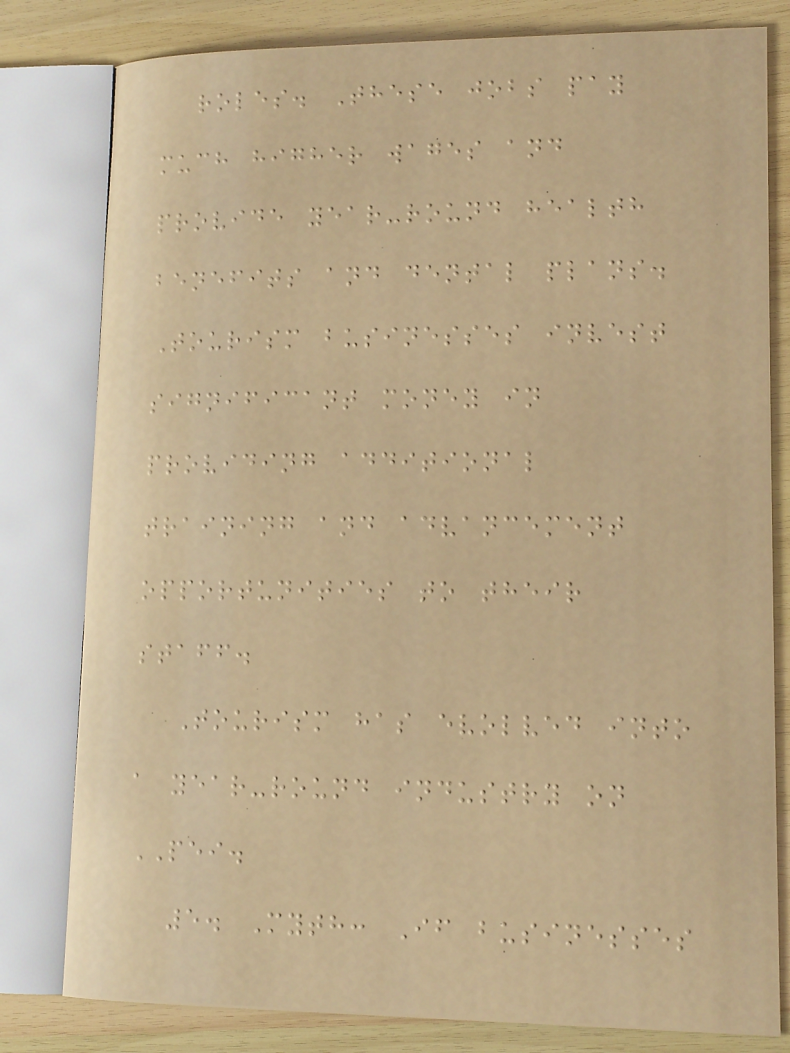roles. These jobs pay
much higher wages and
provide year-round health
benefits and dental plans.
Tourism businesses invest
significant money in
providing additional
training and advancement
opportunities to their
staff.
Tourism has evolved into
a year-round industry on
PEI.
5. Myth: If businesses
